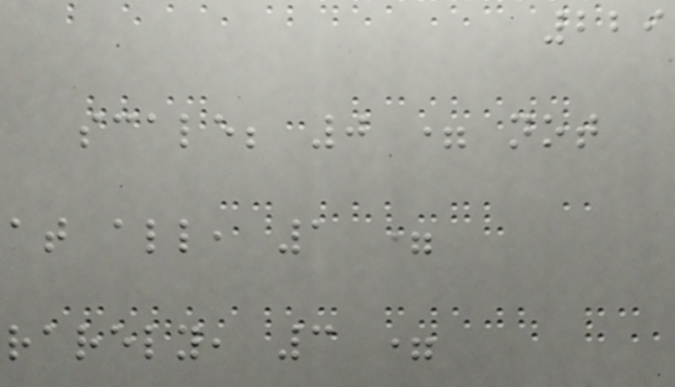229
scale; 0 = not
at all, 1 =
rarely, 3 =
